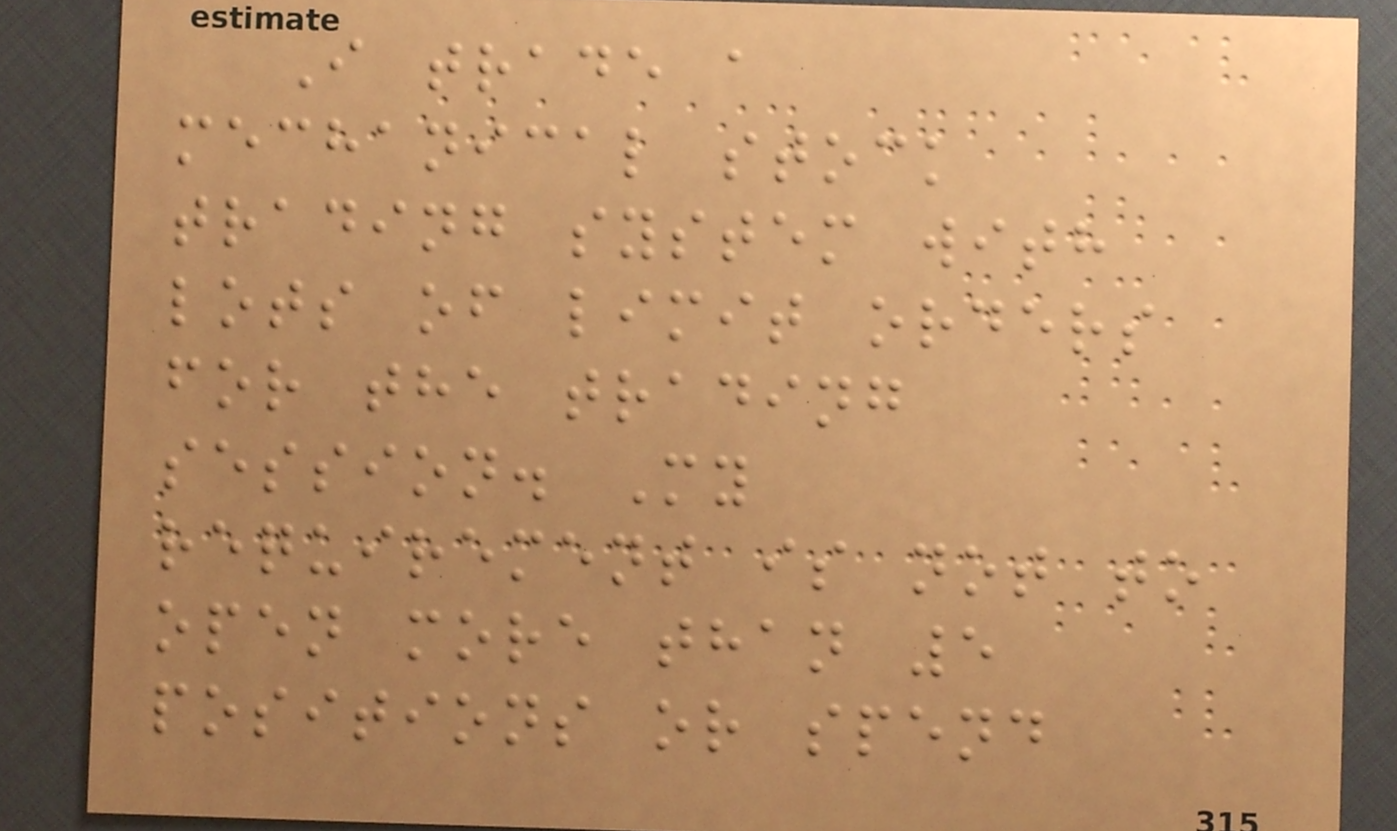I trade a
mechanical stock
trading system with
lots of limit orders
for the trading
session. My
requirement is not to
open more than 5
positions or spend
